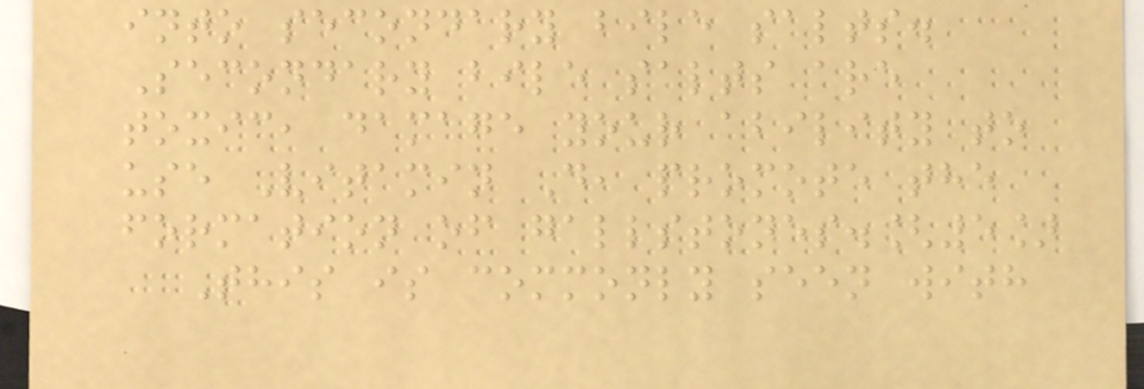into secondary bile salts.
Secondary bile salts are
toxic, damage your ability to
use Vitamin D, promote the
formation of gallstones.[5]
This is commonly seen with
